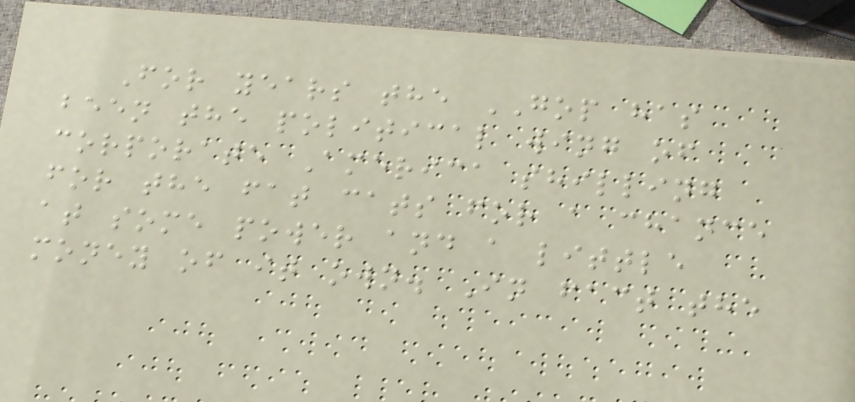For years the GOP has
been the political wing of
corporate America shilling
for the fat cats for a chance
at some power and a little
money of it own. In fact the
